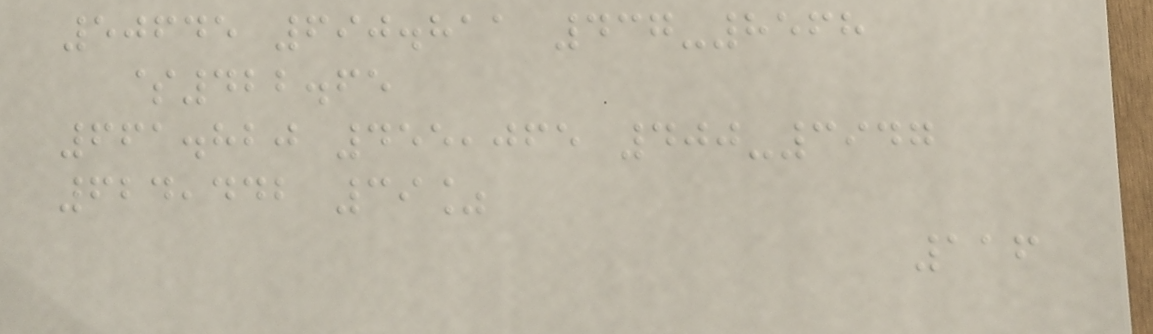50645 690.811 437-8568
$422.65
661.820 455,065 400-3947
624,442 39%
116
